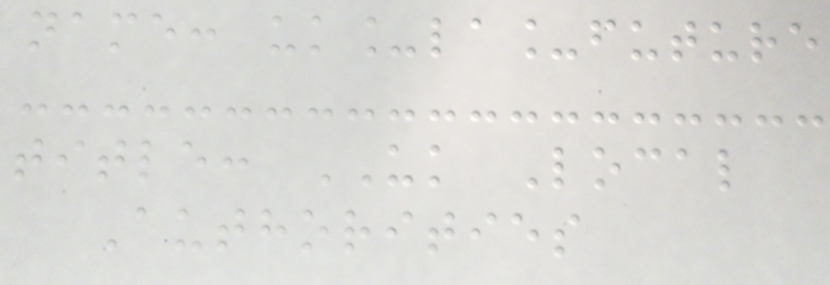name: uk_la_future
title: UK Local
Authorities
